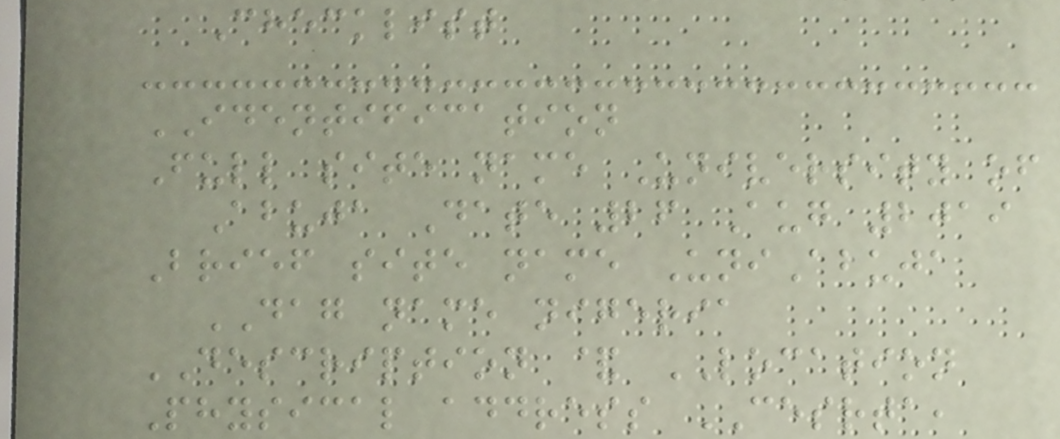Checklist
IDENTIFICATION
Full site name University of
Abuja Date 26 Aug 2019
Brief site name UniAbuja
DAG name nigeria
DESCRIPTION & LOCATION
Physical address CESRTA,
